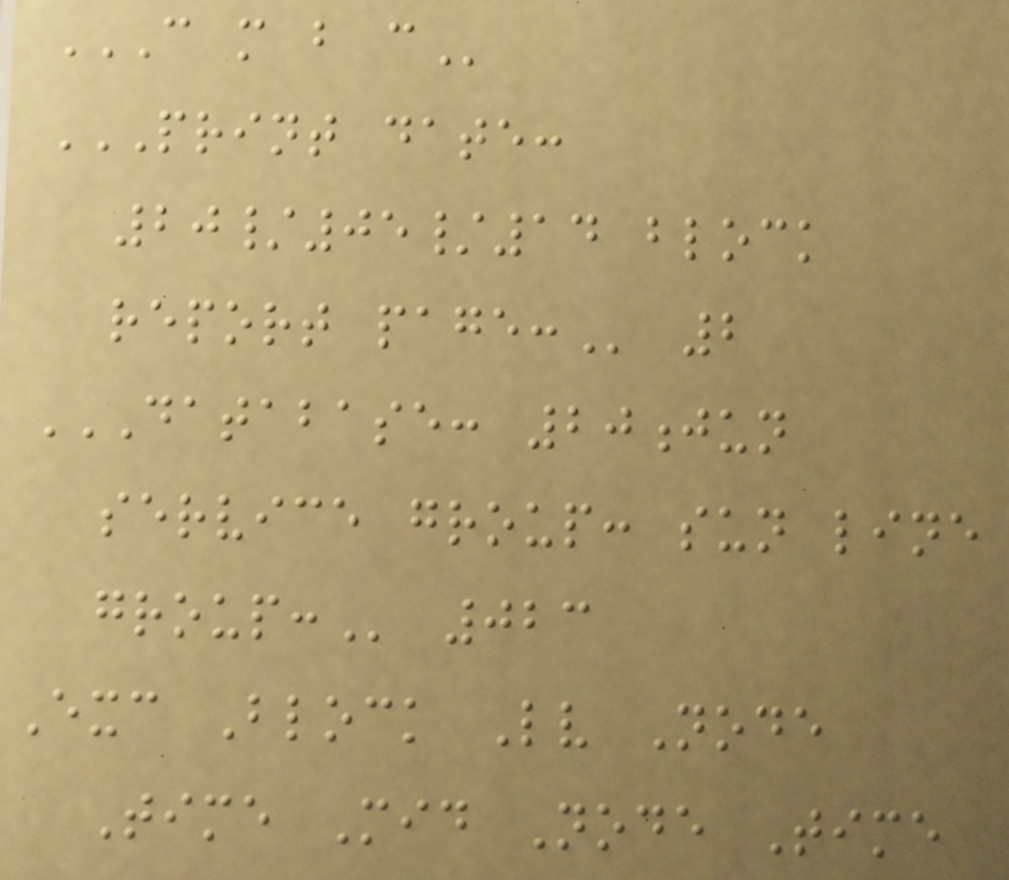C M B C
PRINT DATE:
20/05/14 BLOCK
REPORT PAGE: 2
DATABASE: 20JUN
SERVICE GROUP: SUN LINE
GROUP: 023
Exc Block Lv Node
Time Mid Node Time
